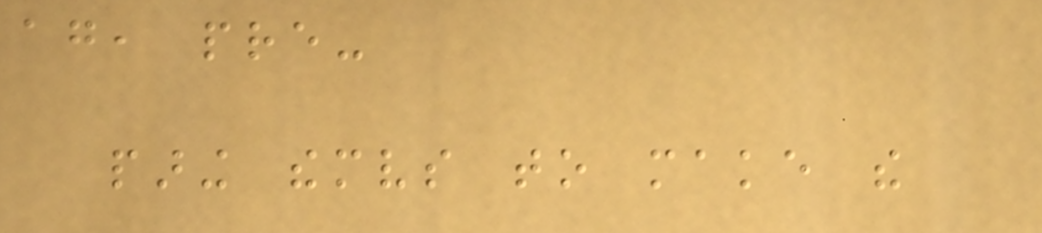again, pre-
paring themselves to make the
